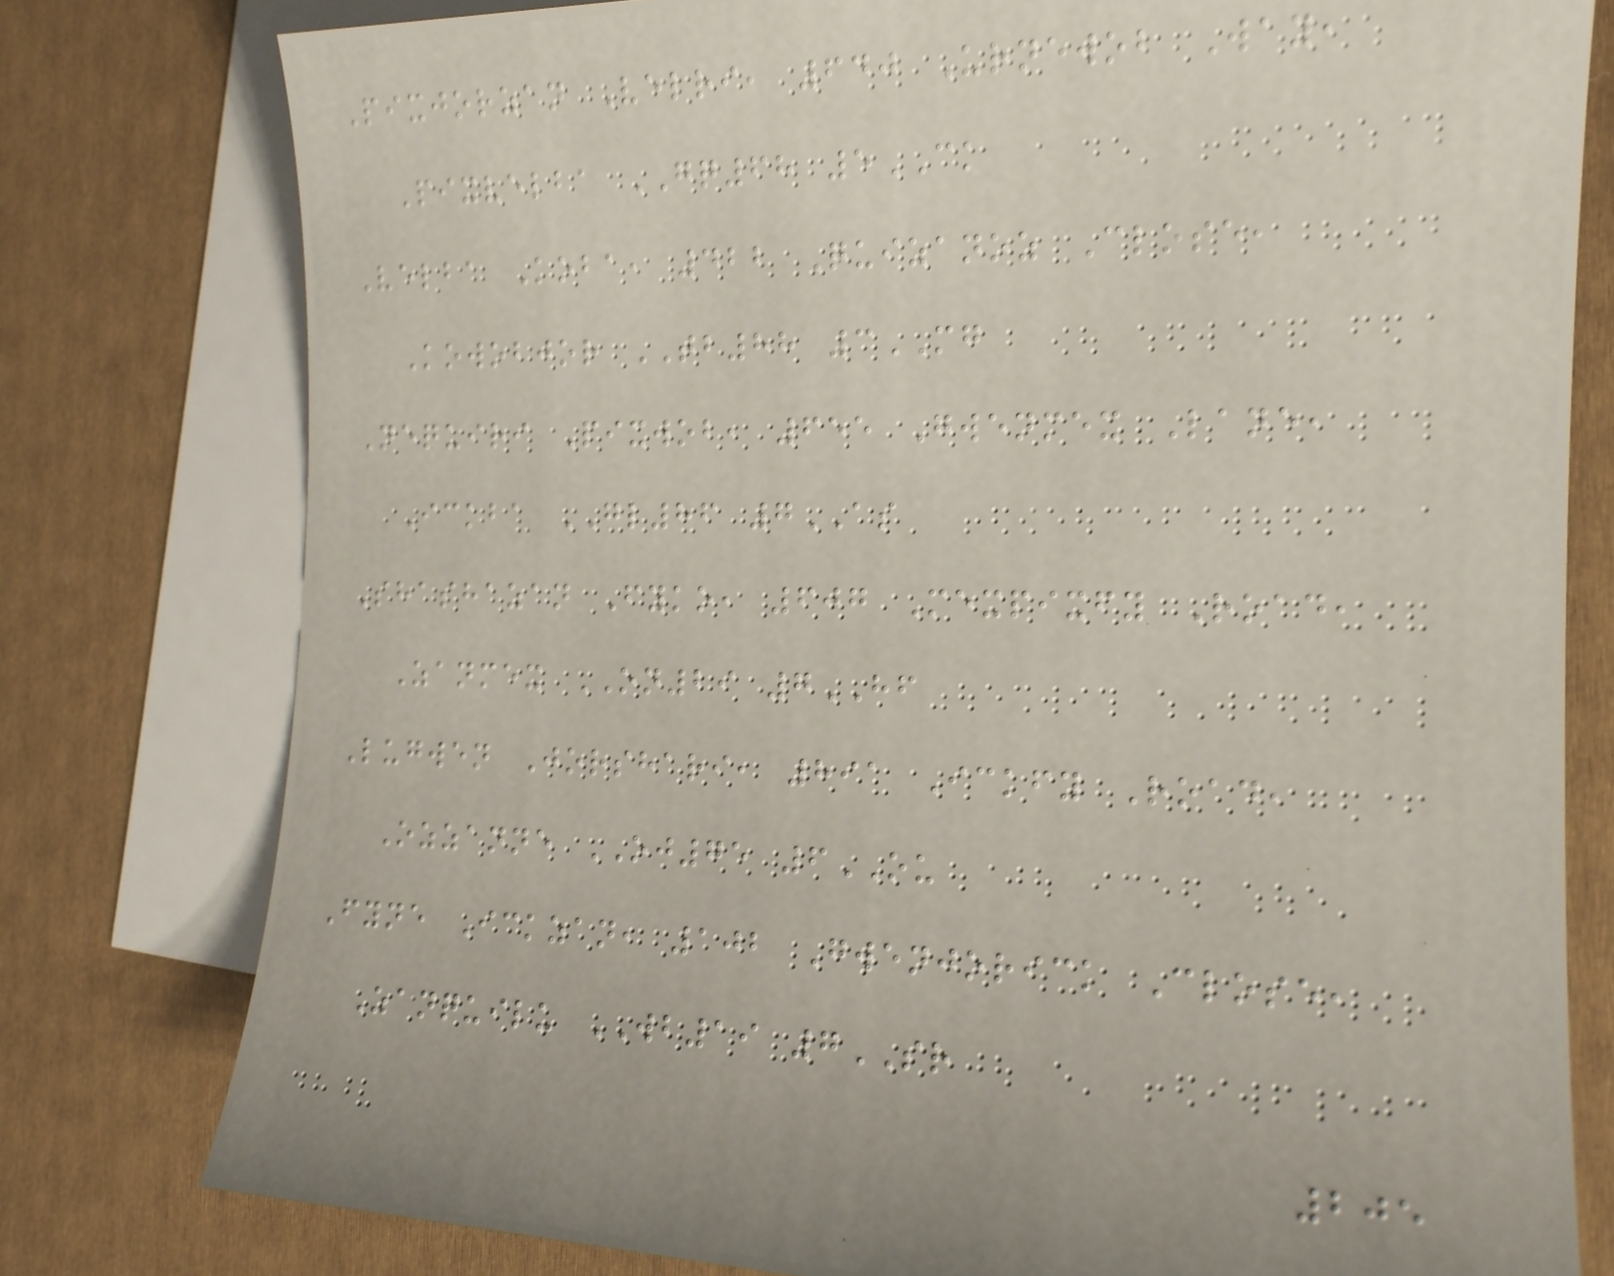Pixjorzan Velri, 640 Urnewob Way,
Pixvelba GQ68 5CK
Velba Koba, 422 Quizanoz Close,
Kowobjor TB88 3MG
Nequiri Pixwob, 655 Gwenmex Lane,
Ickba GL86 7AS
Shashazan Fyko, 607 Mexpixfy Road,
Zanmex ON29 7HF
Lugwen Jorshari, 891 Ickfy Road,
Ozzanne OJ75 6OU
Fyne Ickzan, 102 Gwenjorick Close,
Zanquilu WB19 7SR
205
